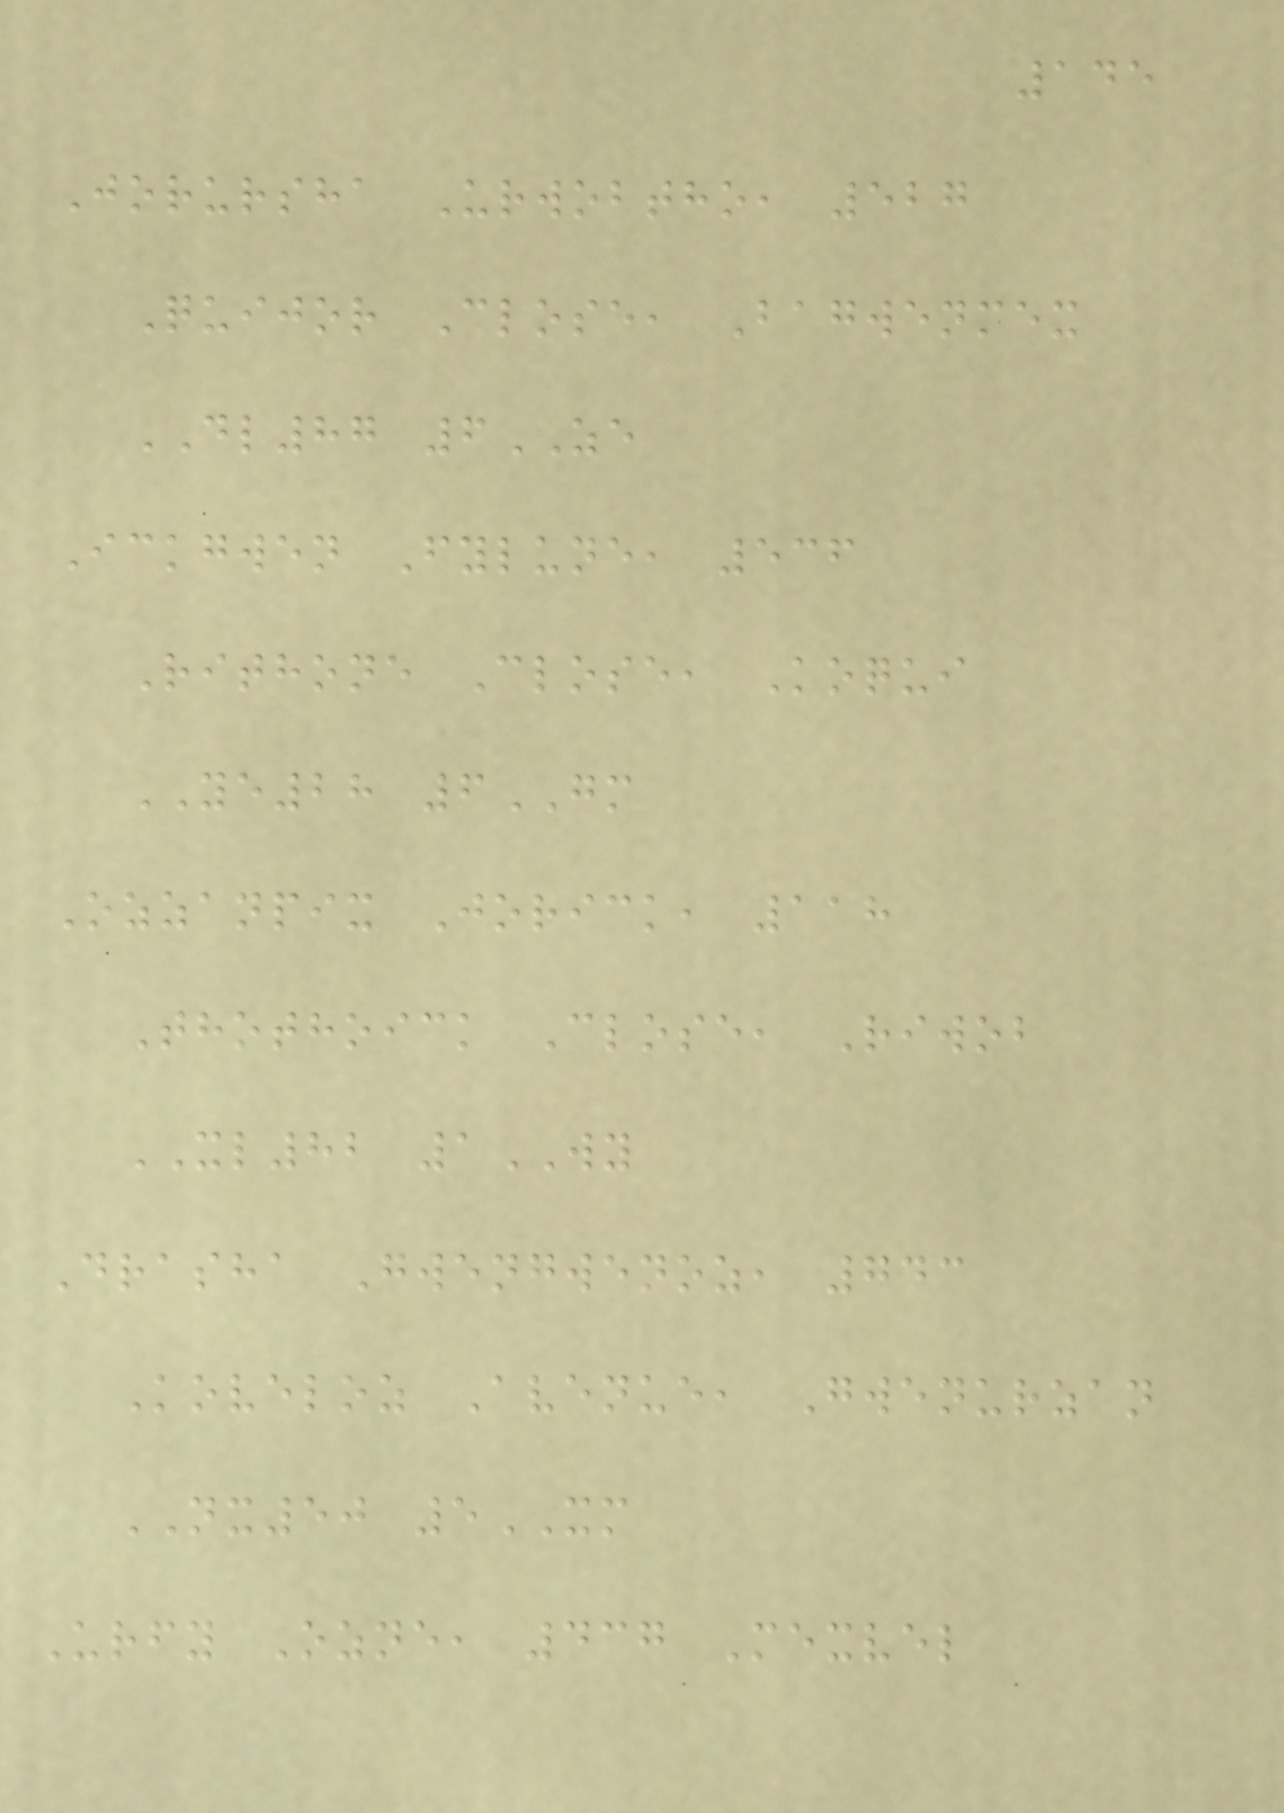145
Jorursha Urwobtho, 527
Quijor Close, Bagwenmex
DL87 6ZE
Ickgwen Fylune, 536
Rithone Close, Koqui
YE28 6GM
Ozzanpix Jorick, 118
Thothoick Close, Riwob
XL82 1WY
Drasha Gwengwenoz, 743
Koveloz Avenue, Gwenurzan
NX50 5XM
Urfy Ozne, 437 Mexvel
